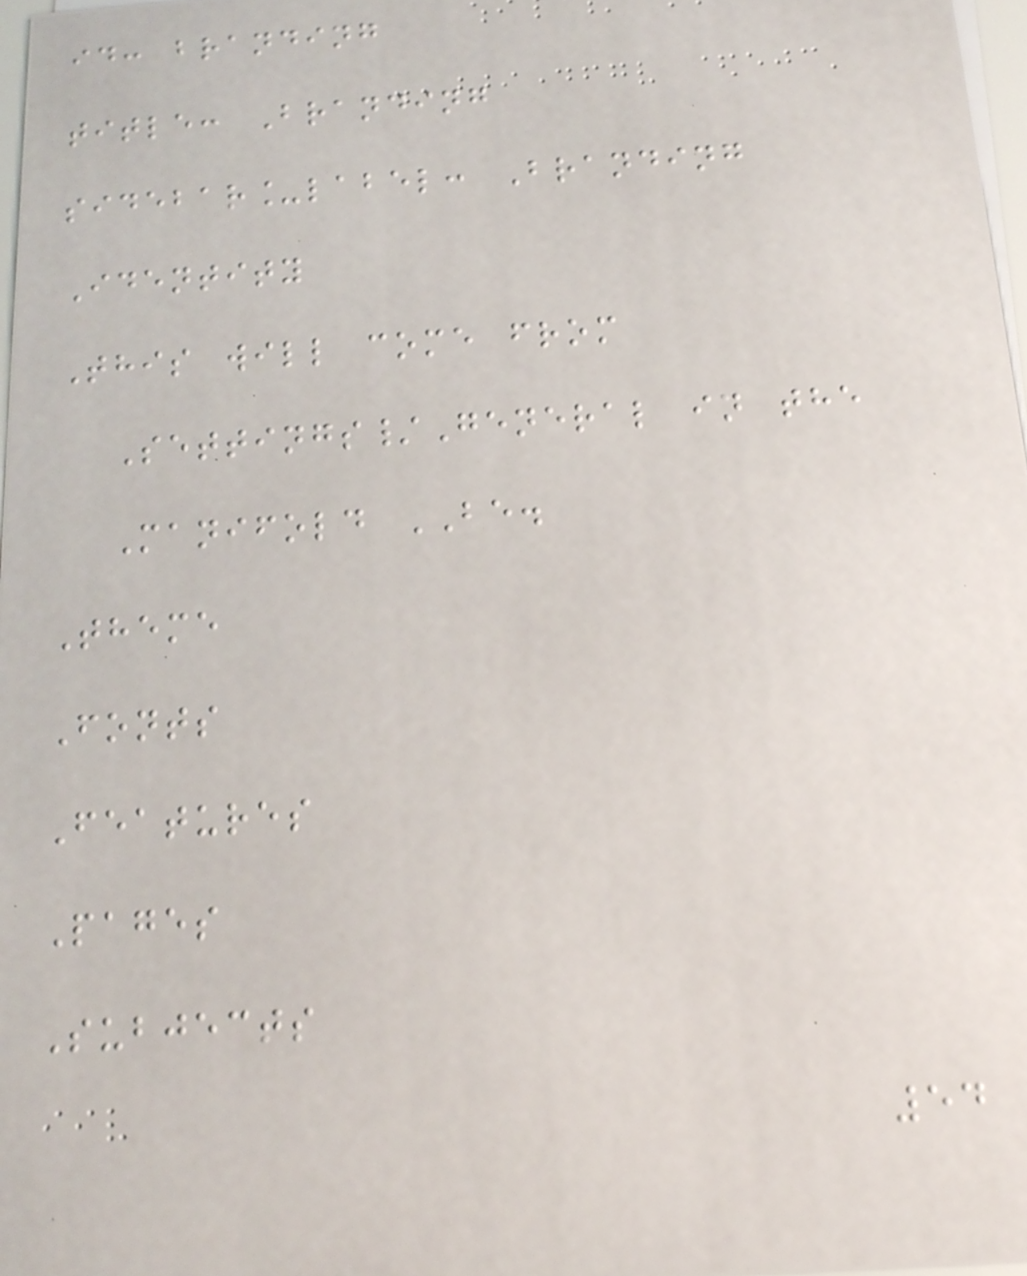id: branding
title: Branding
sidebar_label: Branding
Identity
This will come from
Settings/General in the
Manifold BE.
Theme
Fonts
Features
Pages
Subjects
54
